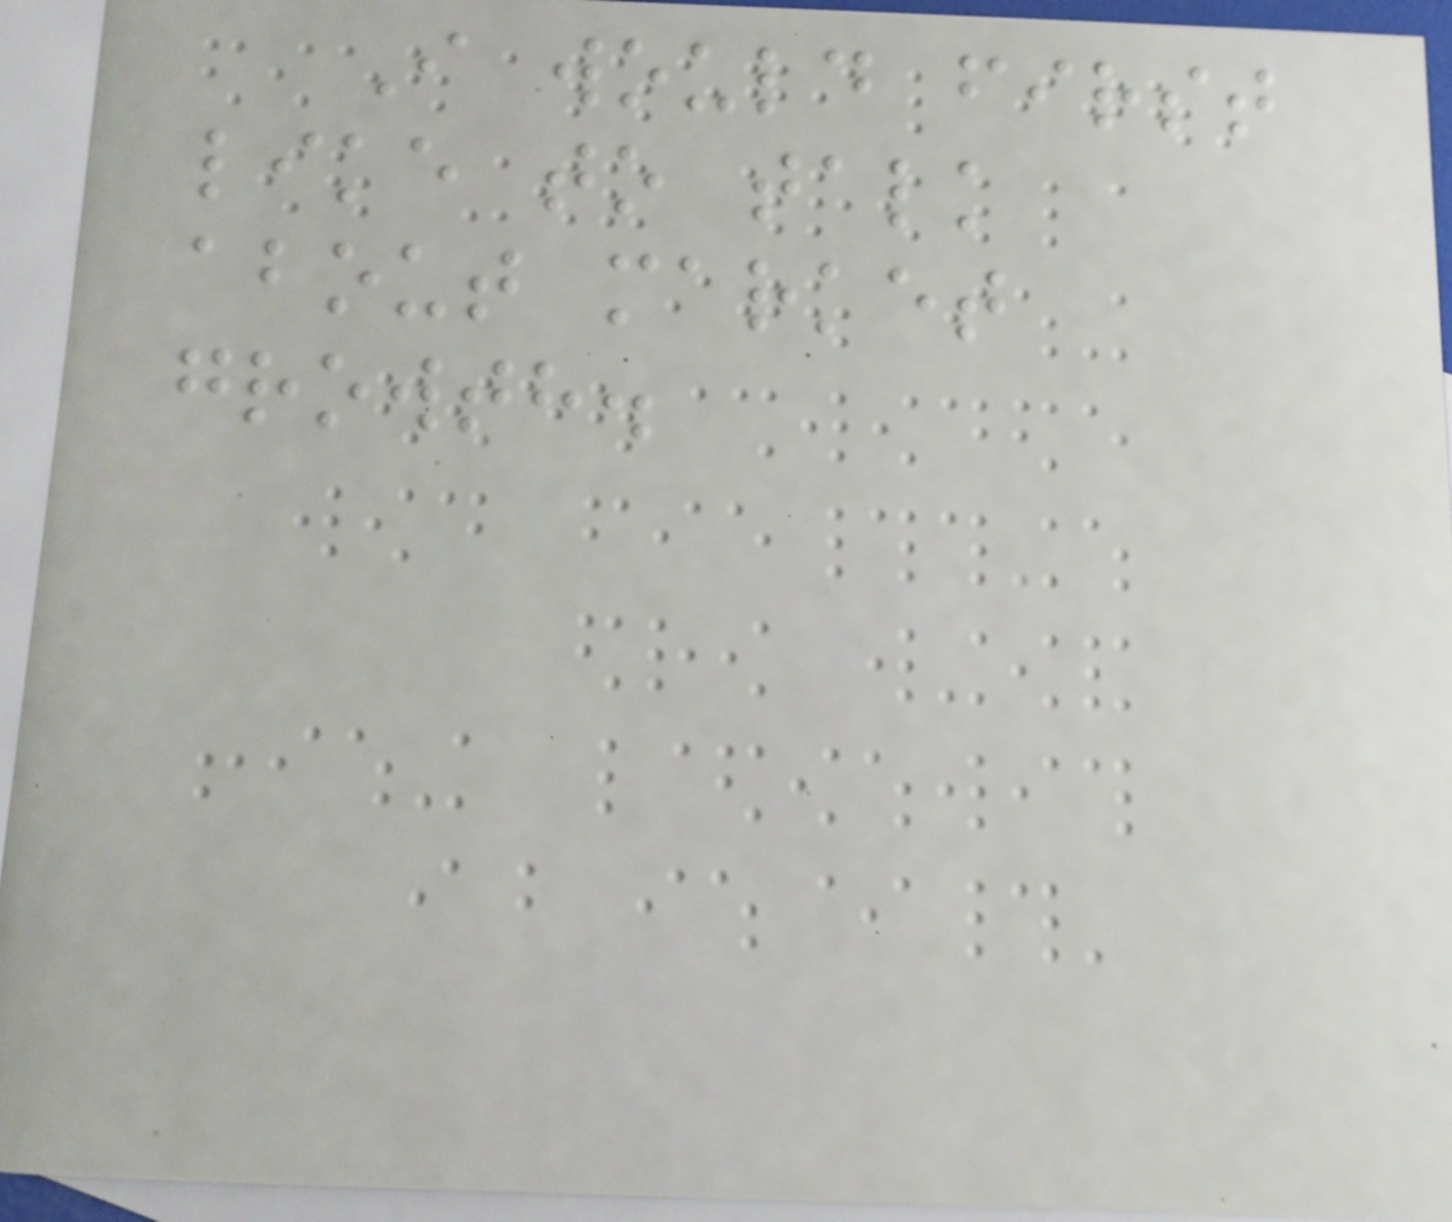I would first
like to talk
about market
growth.
